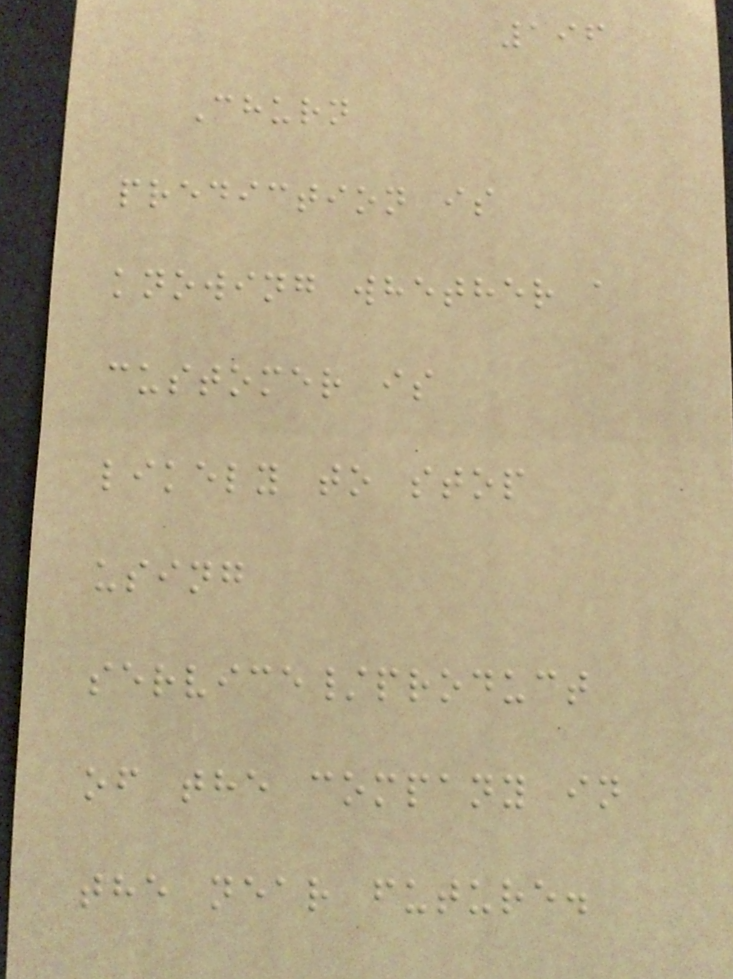196
Churn
prediction is
knowing whether a
customer is
likely to stop
using
service/product
of the company in
the near future.
